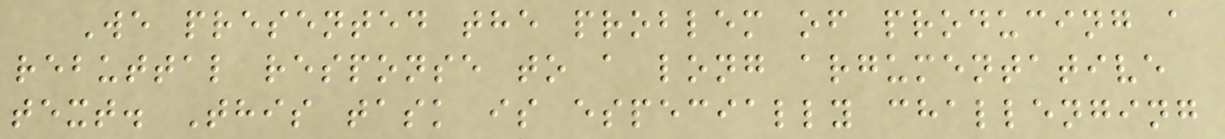We presented the problem of producing a
rebuttal response to a long argumentative
text. This task is especially challenging
